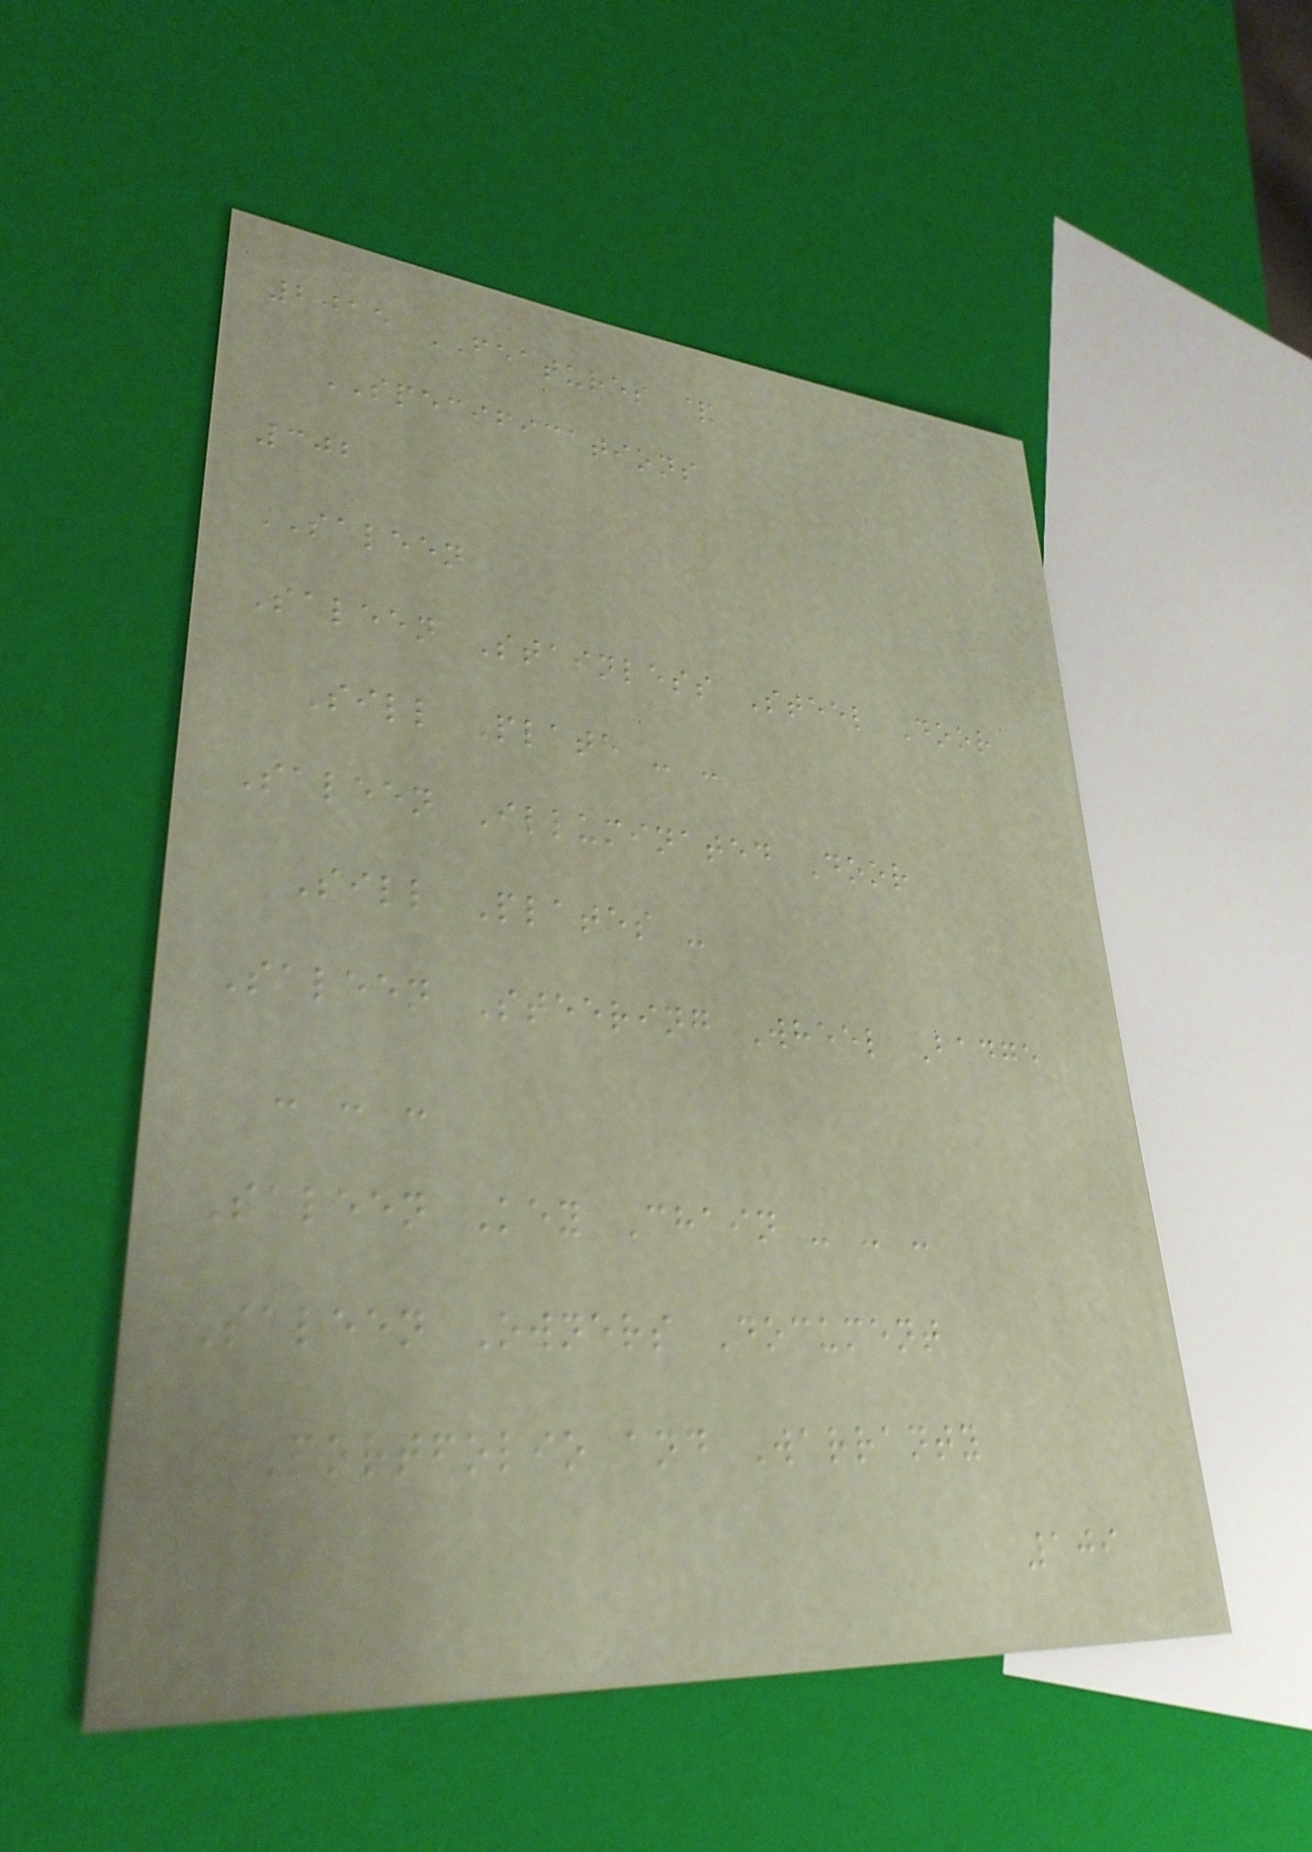2015 FEATURES &
SPECIFICATIONS
302
SALEEN
Saleen Stainless Steel Door
Sill Plate - -
Saleen Illuminated Door
Sill Plates -
Saleen Steering Wheel Badge
- - -
Saleen Key Chain - - -
Saleen Owners Document
Portfolio and Warranty
109
